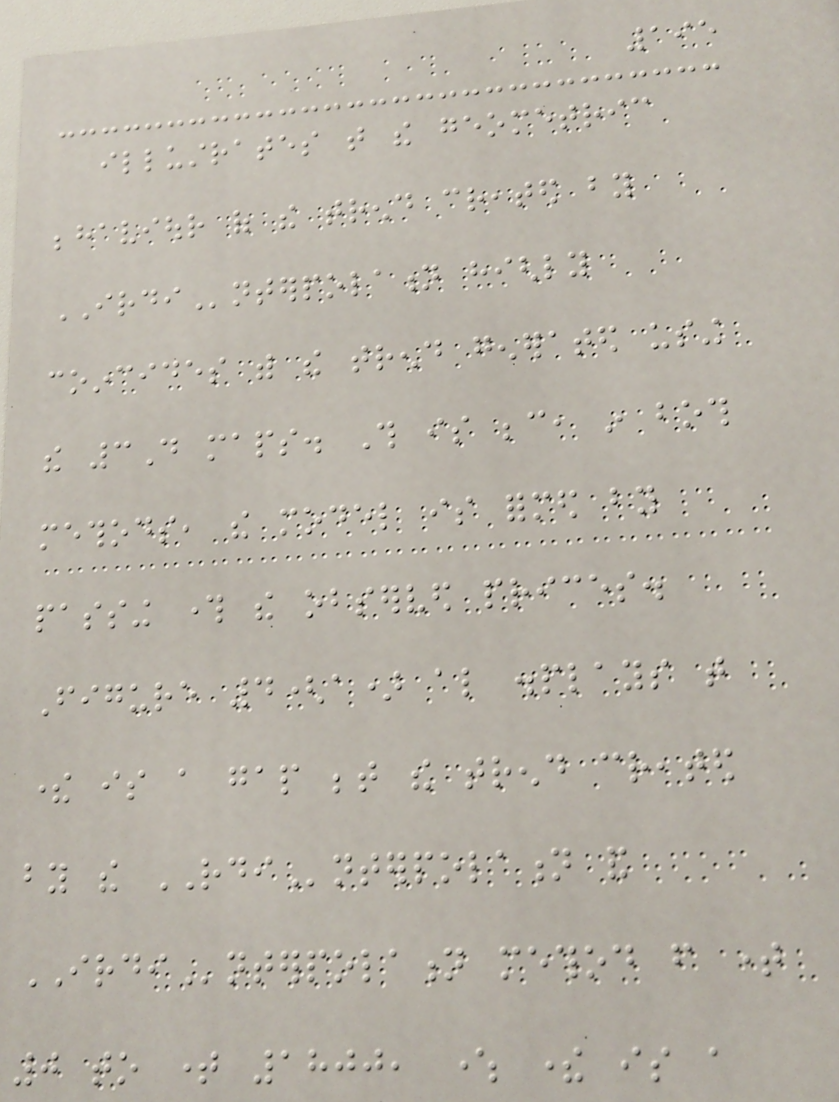195
illustrates that the geometric
behaviour of the trend created by
IRDInterpolation highly
coincides with the trend generated using
the 3D maps. This is because, in both
methods, the model is formed by
passing through the observed prices.
Figure 4(a) also displays that
there is a gap between the trend created
by the RDInterpolation and
IRDInterpolation method from time
0 to time 1800, where there is a
